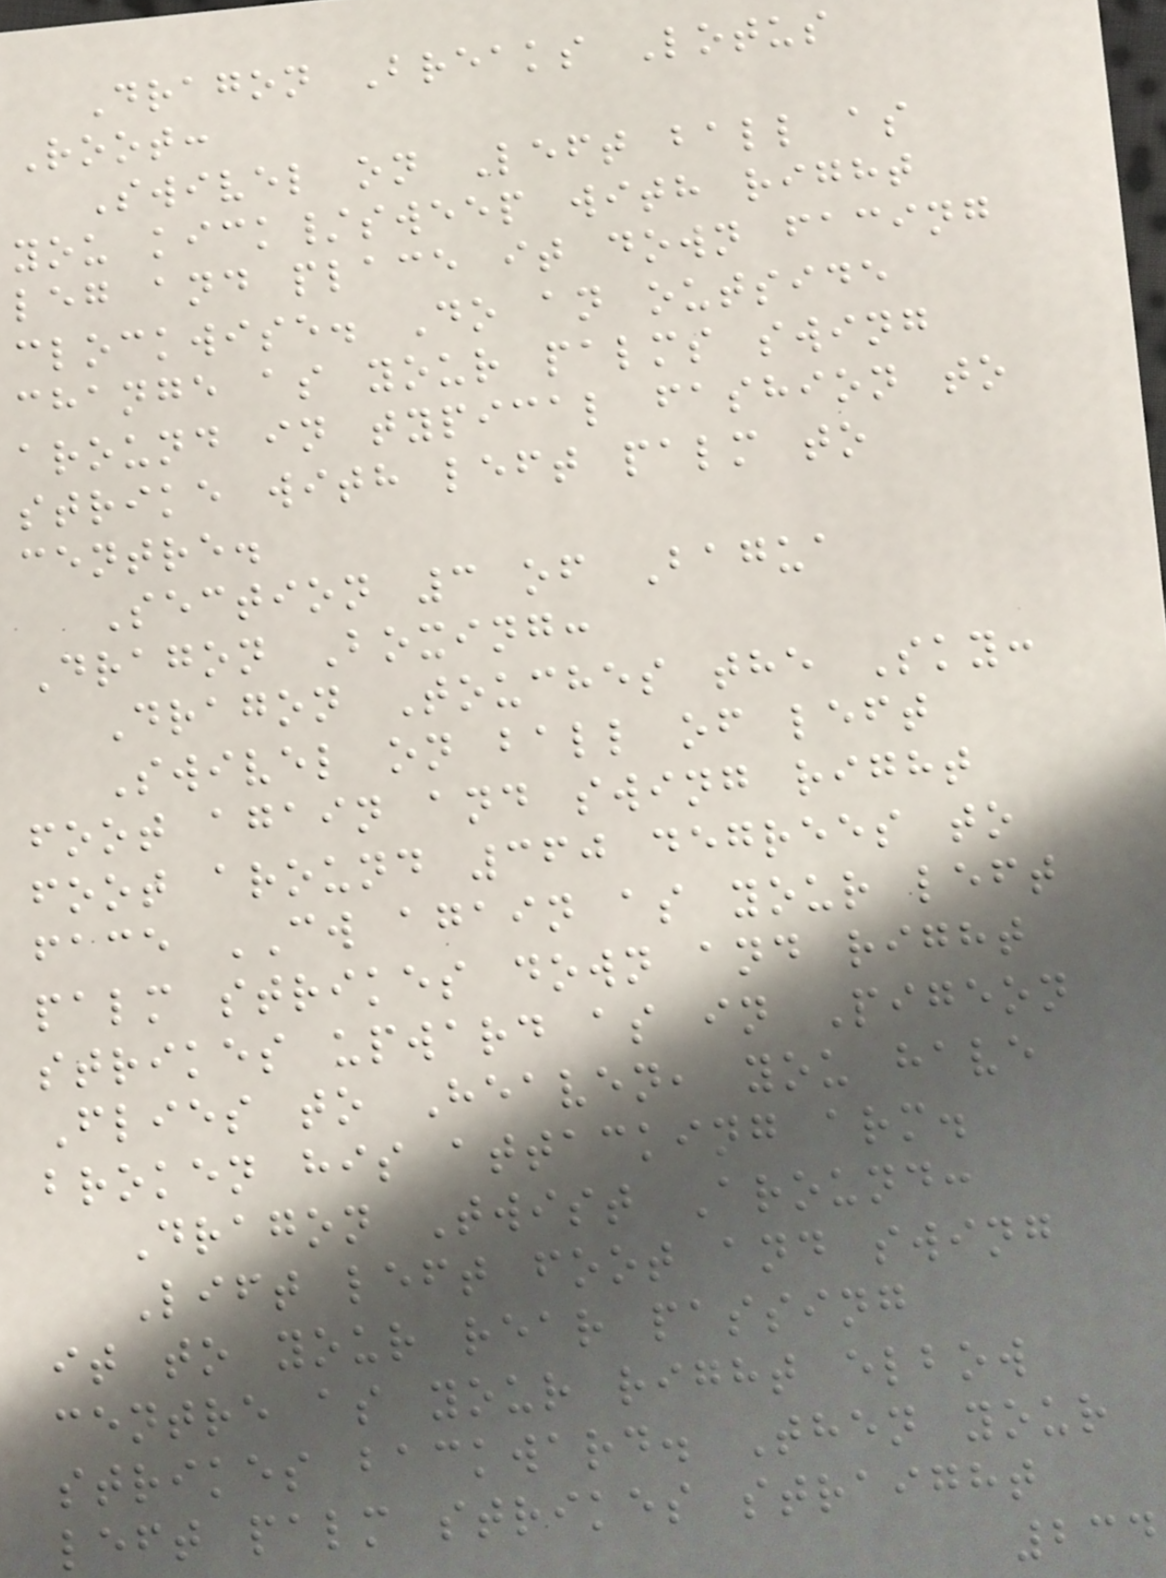Dragon Breaks Lotus
Root:
Swivel on Left ball as
you kick/sweep with right
leg and place it down facing
clockwise. Do an outside
change as your palms swing
around in typical fashion to
strike with left palm to
centre.
Section 3 of Bagua
Dragon Boxing:
Dragon Touches the Sky:
Swivel on ball of left
foot again and swing right
foot around 360 degrees to
face CW again as your left
palm strikes down and right
strikes upward as in Pigeon
Flies to Heaven, you have
broken his attacking arm.
Dragon Twist Around:
Lift left foot and swing
it to your rear passing
centre as your right elbow
strikes backward. Then your
left palm strikes straight
234
